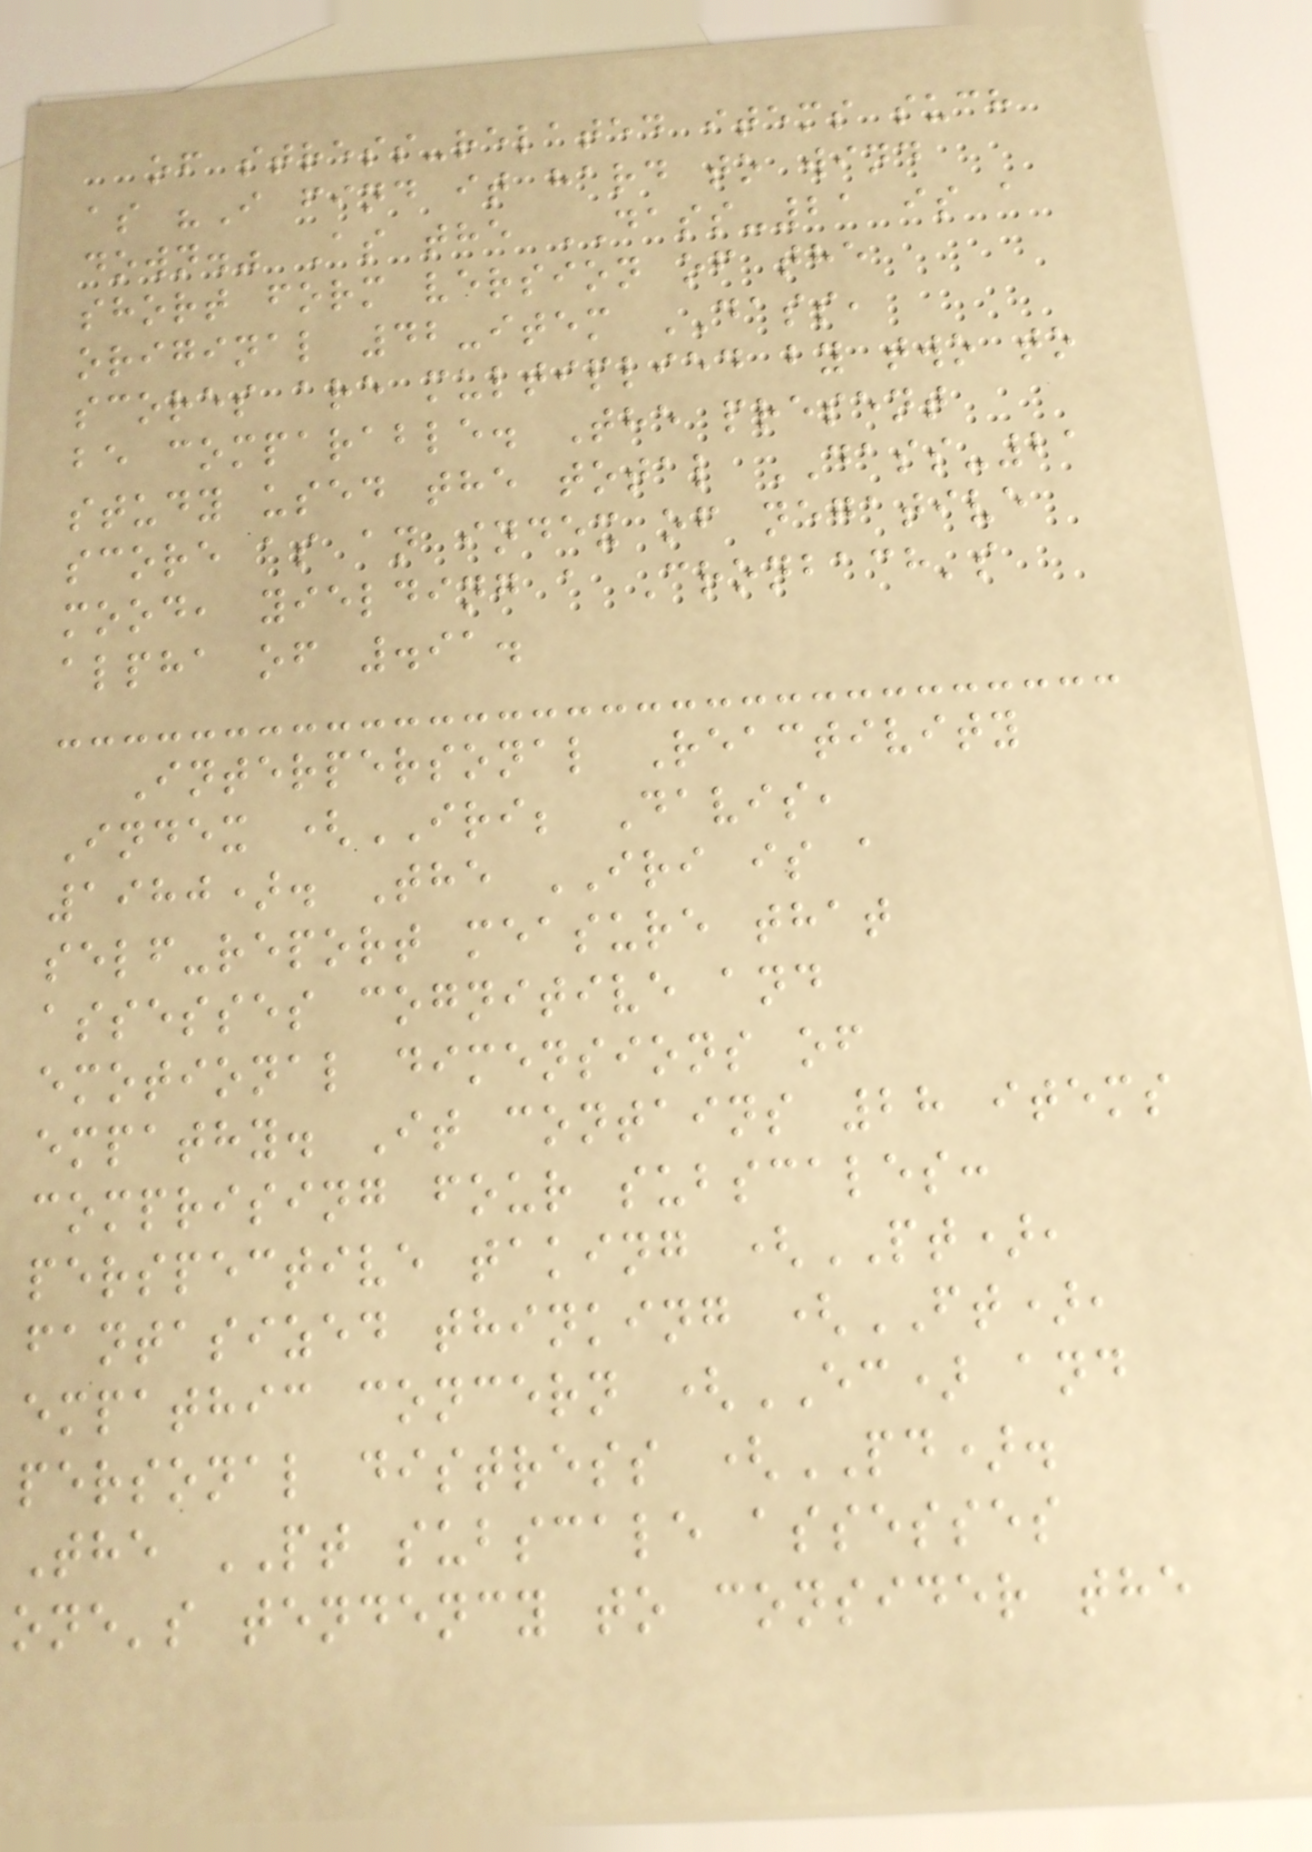of stress-related items such
as "I find it hard to wind
down." As the DASS-21 is a
short form version of the
original 42-item DASS,
scores are multiplied by two to
be comparable. The present
study used the total DASS-21
score as an index of negative
mood, yielding a Cronbach's
alpha of .91.
Interpersonal Reactivity
Index (IRI; Davis,
1980). The IRI is a
self-report measure that
assesses cognitive and
emotional dimensions of
empathy. It contains 28 items
comprising four subscales:
perspective taking (PT),
fantasized thinking (FT),
empathic concern (EC) and
personal distress (PD).
The PT subscale assesses
one's tendency to consider the
